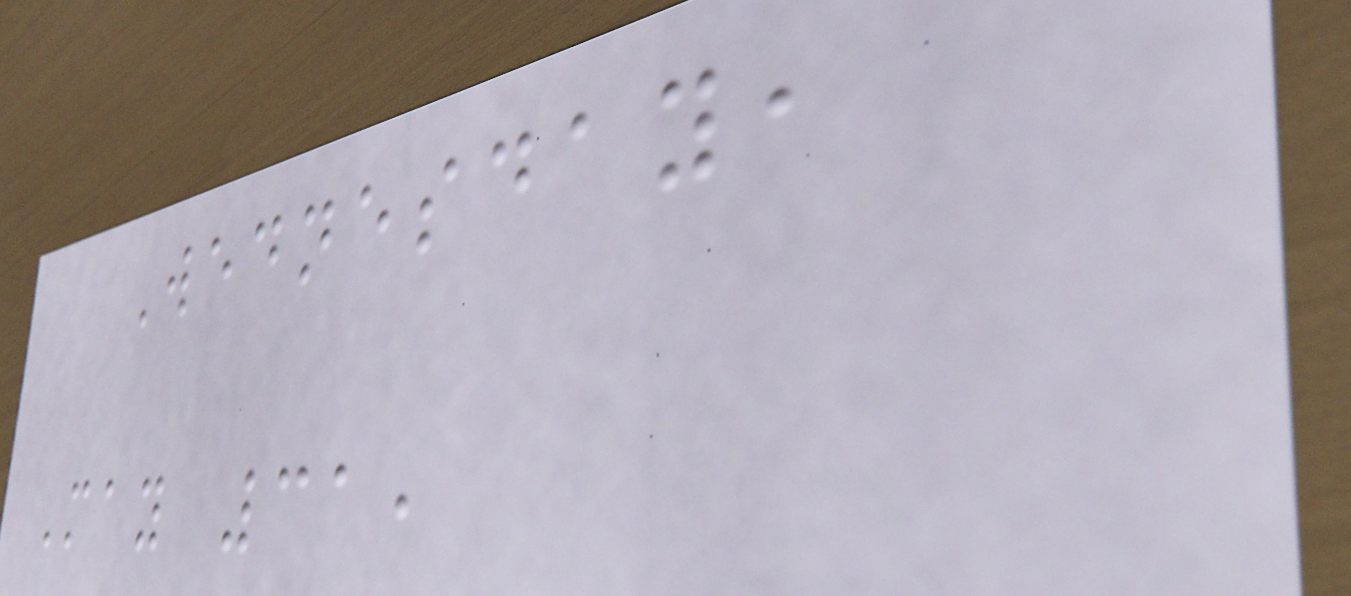Wednesday,
May 31,
